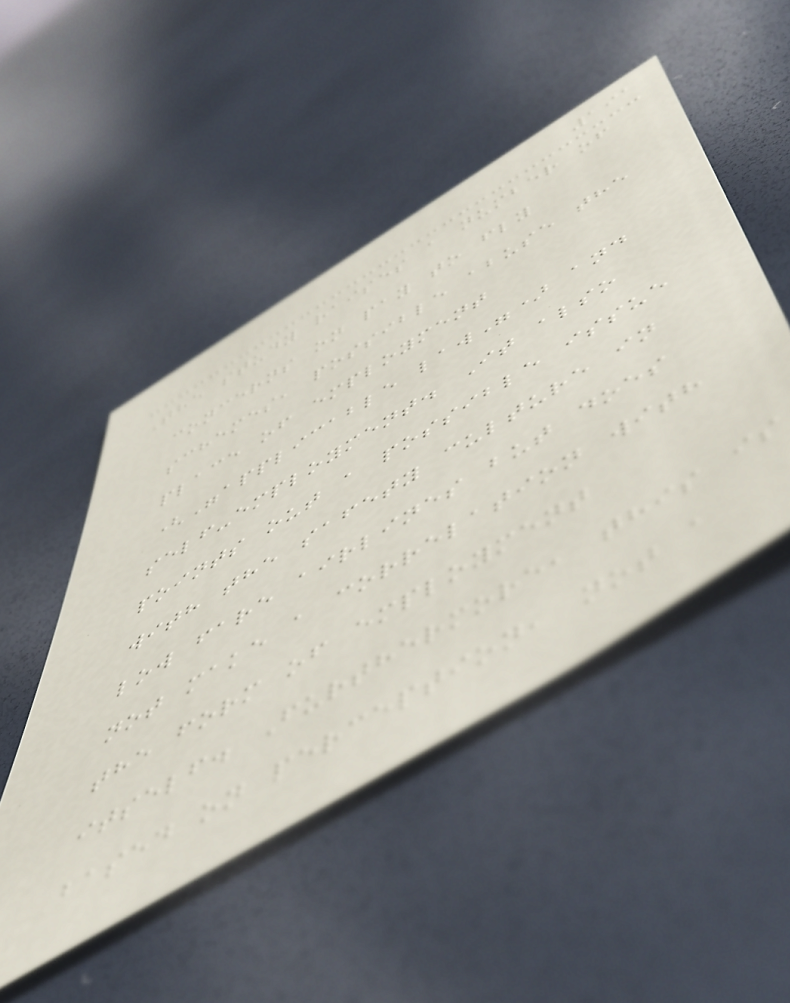191
The study raises a number of
concerns on pay to fly
schemes, possible abuse the
place of employment
("applicable law") and
self-employment. It also
points out a possible issue
with the safety culture in
low fare airlines but does
not make a correlation with
the form of employment
itself. Furthermore, this is
based on perception, not a
